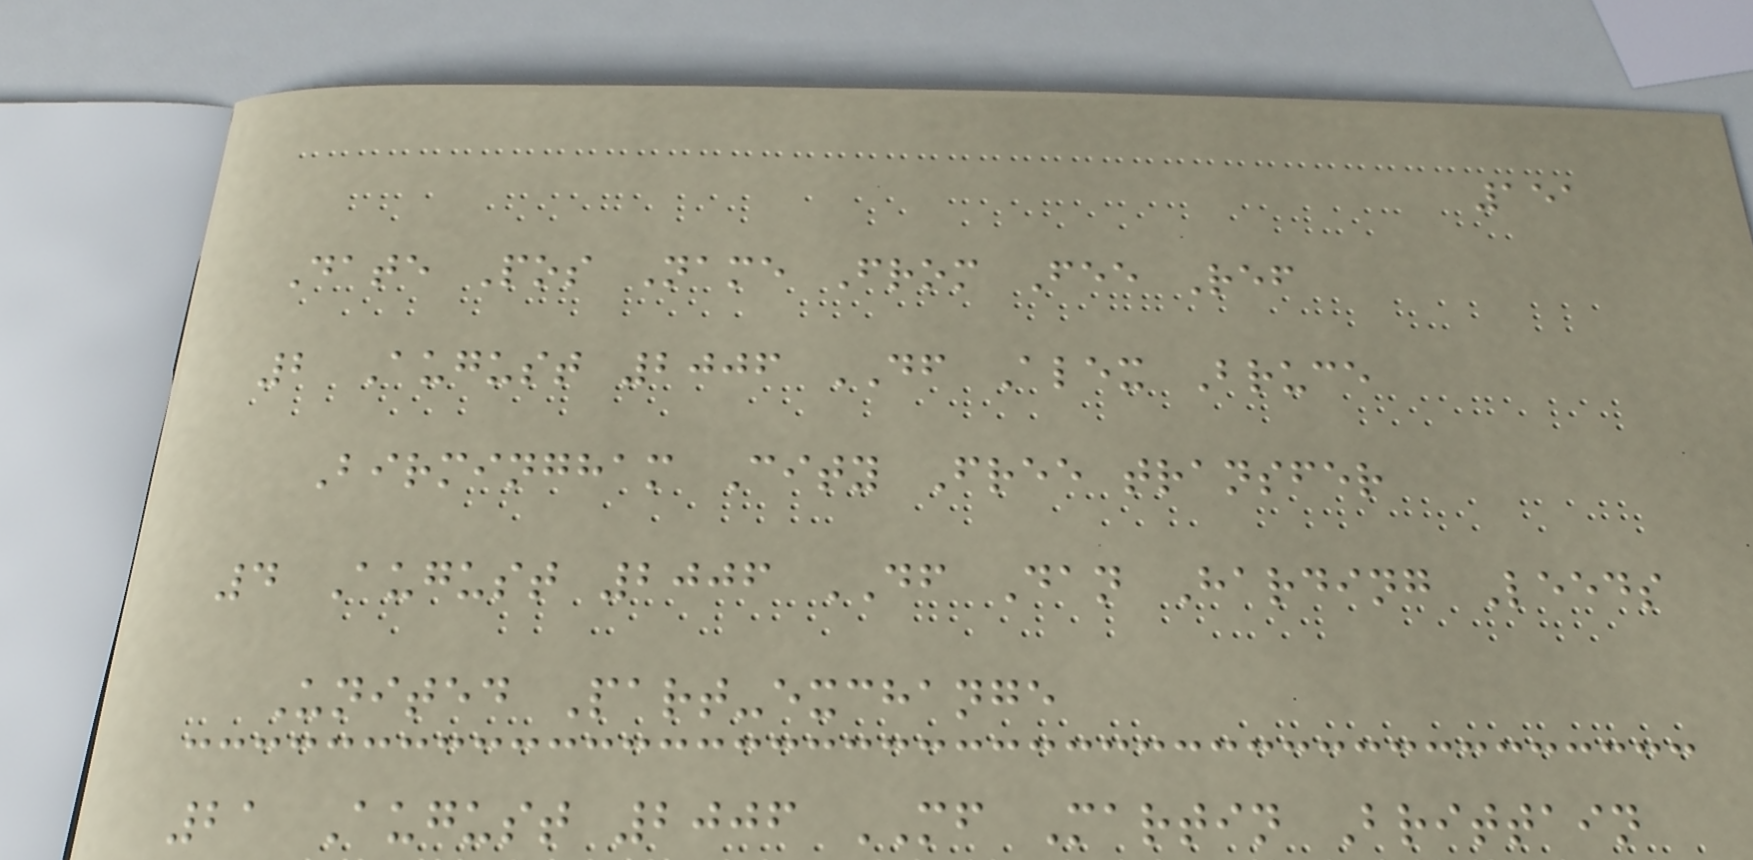151
Date Pos Name From Fee Ref
2 August 2006 DF Alex Bruce
Birmingham City Free transfer
4 August 2006 DF Dan Harding Leeds
United Part-exchange
21 August 2006 MF Martin Brittain
